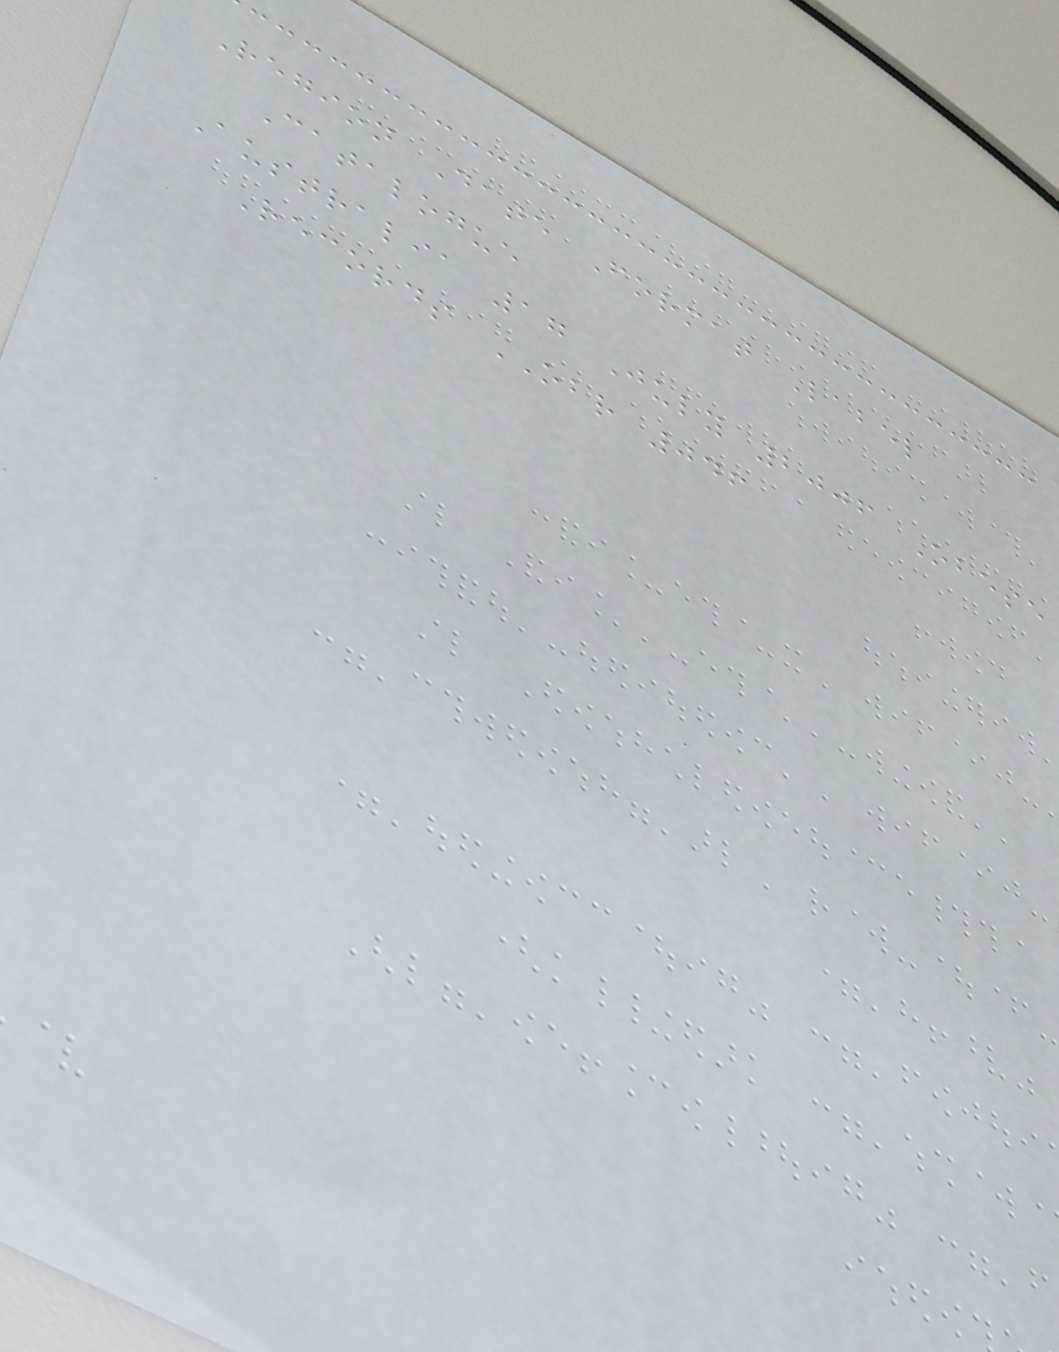Region Date Format Label
Catalogue
Australia 17 July 2006 Obese
Records OBR 046
